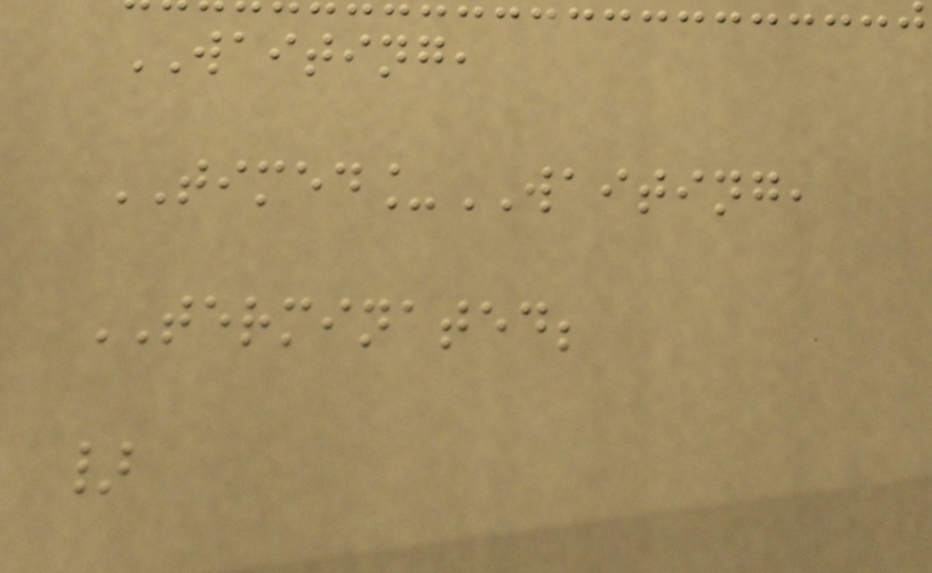WAITING,
TIMED_WAITING,
TERMINATED;
}
